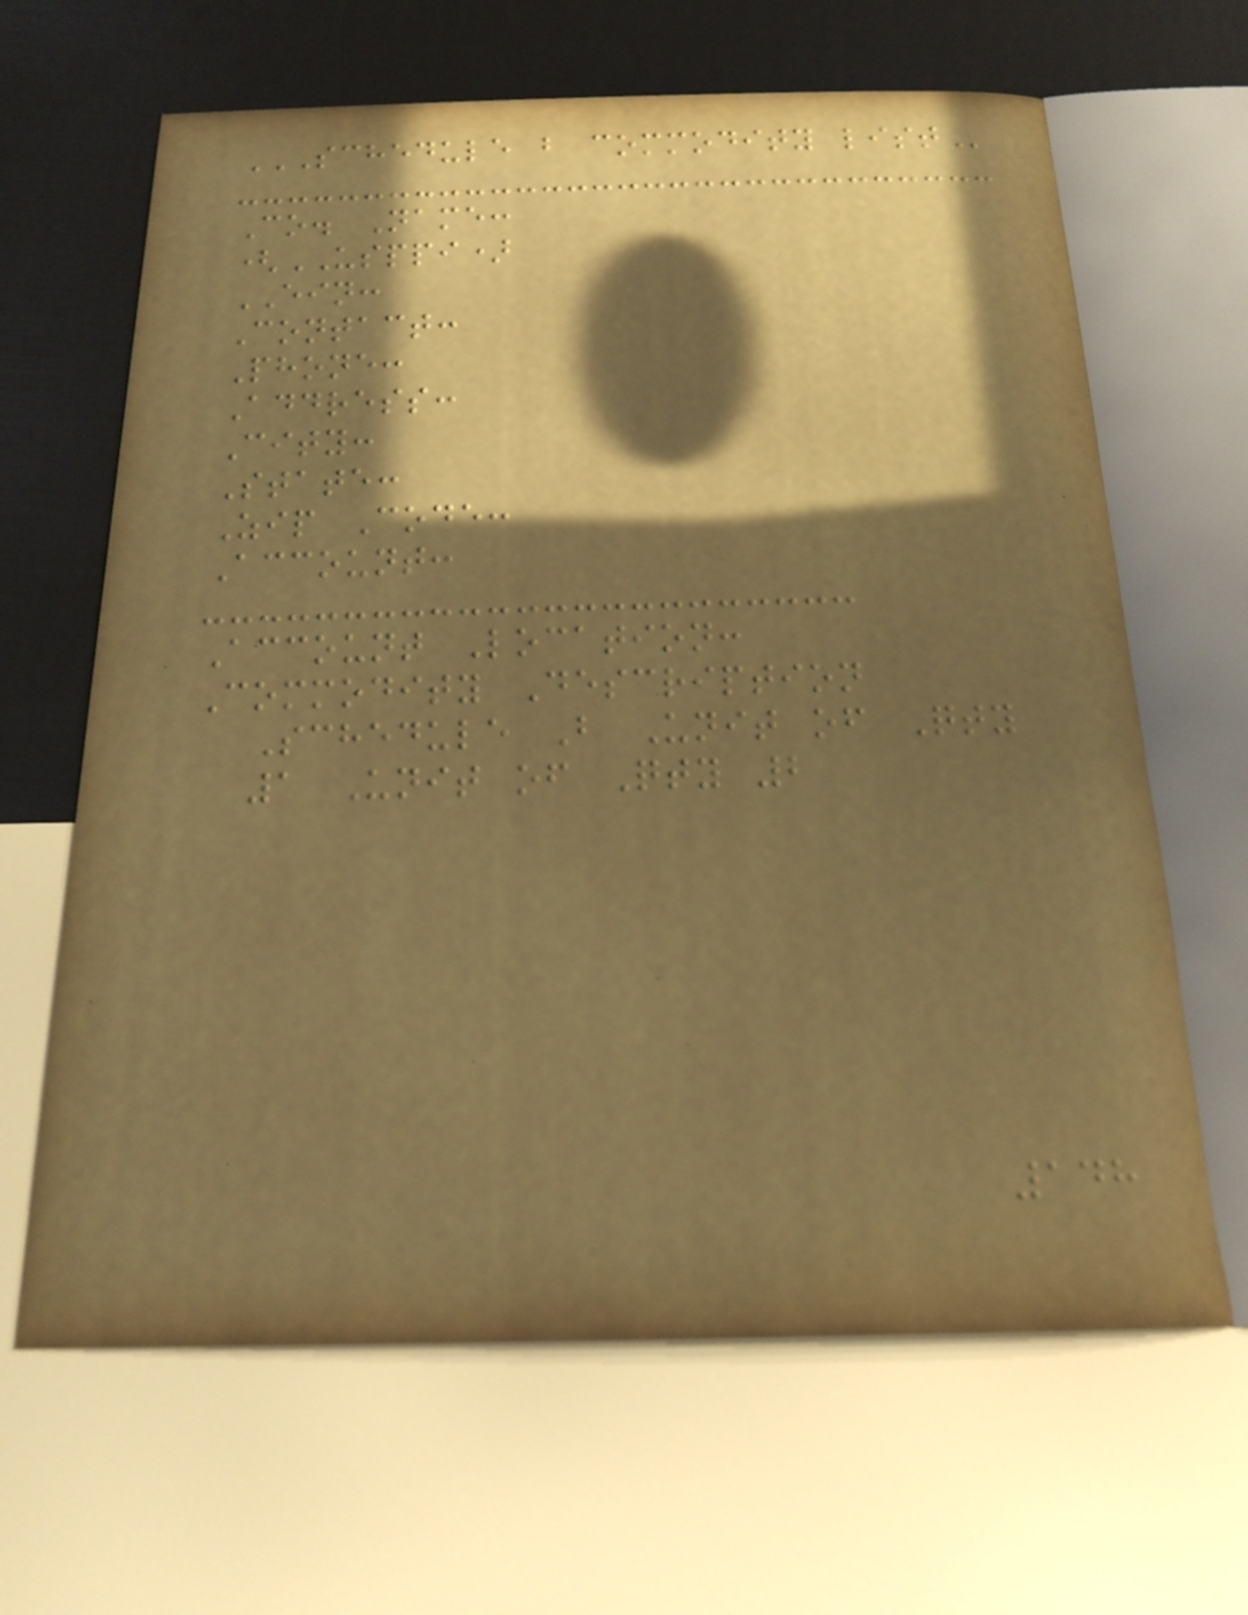SCHEDULE B COMMODITY LIST
Co. Name:
(USPPI)
EIN:
Contact:
Phone:
Address:
City:
State:
Zip Code:
Account:
Account Location:
Commodity Description
Schedule B Unit of Qty
1 Unit of Qty 2
148
